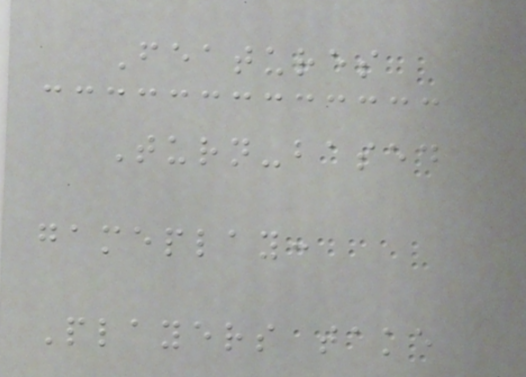Features
Turn-based
gameplay:
Players take
